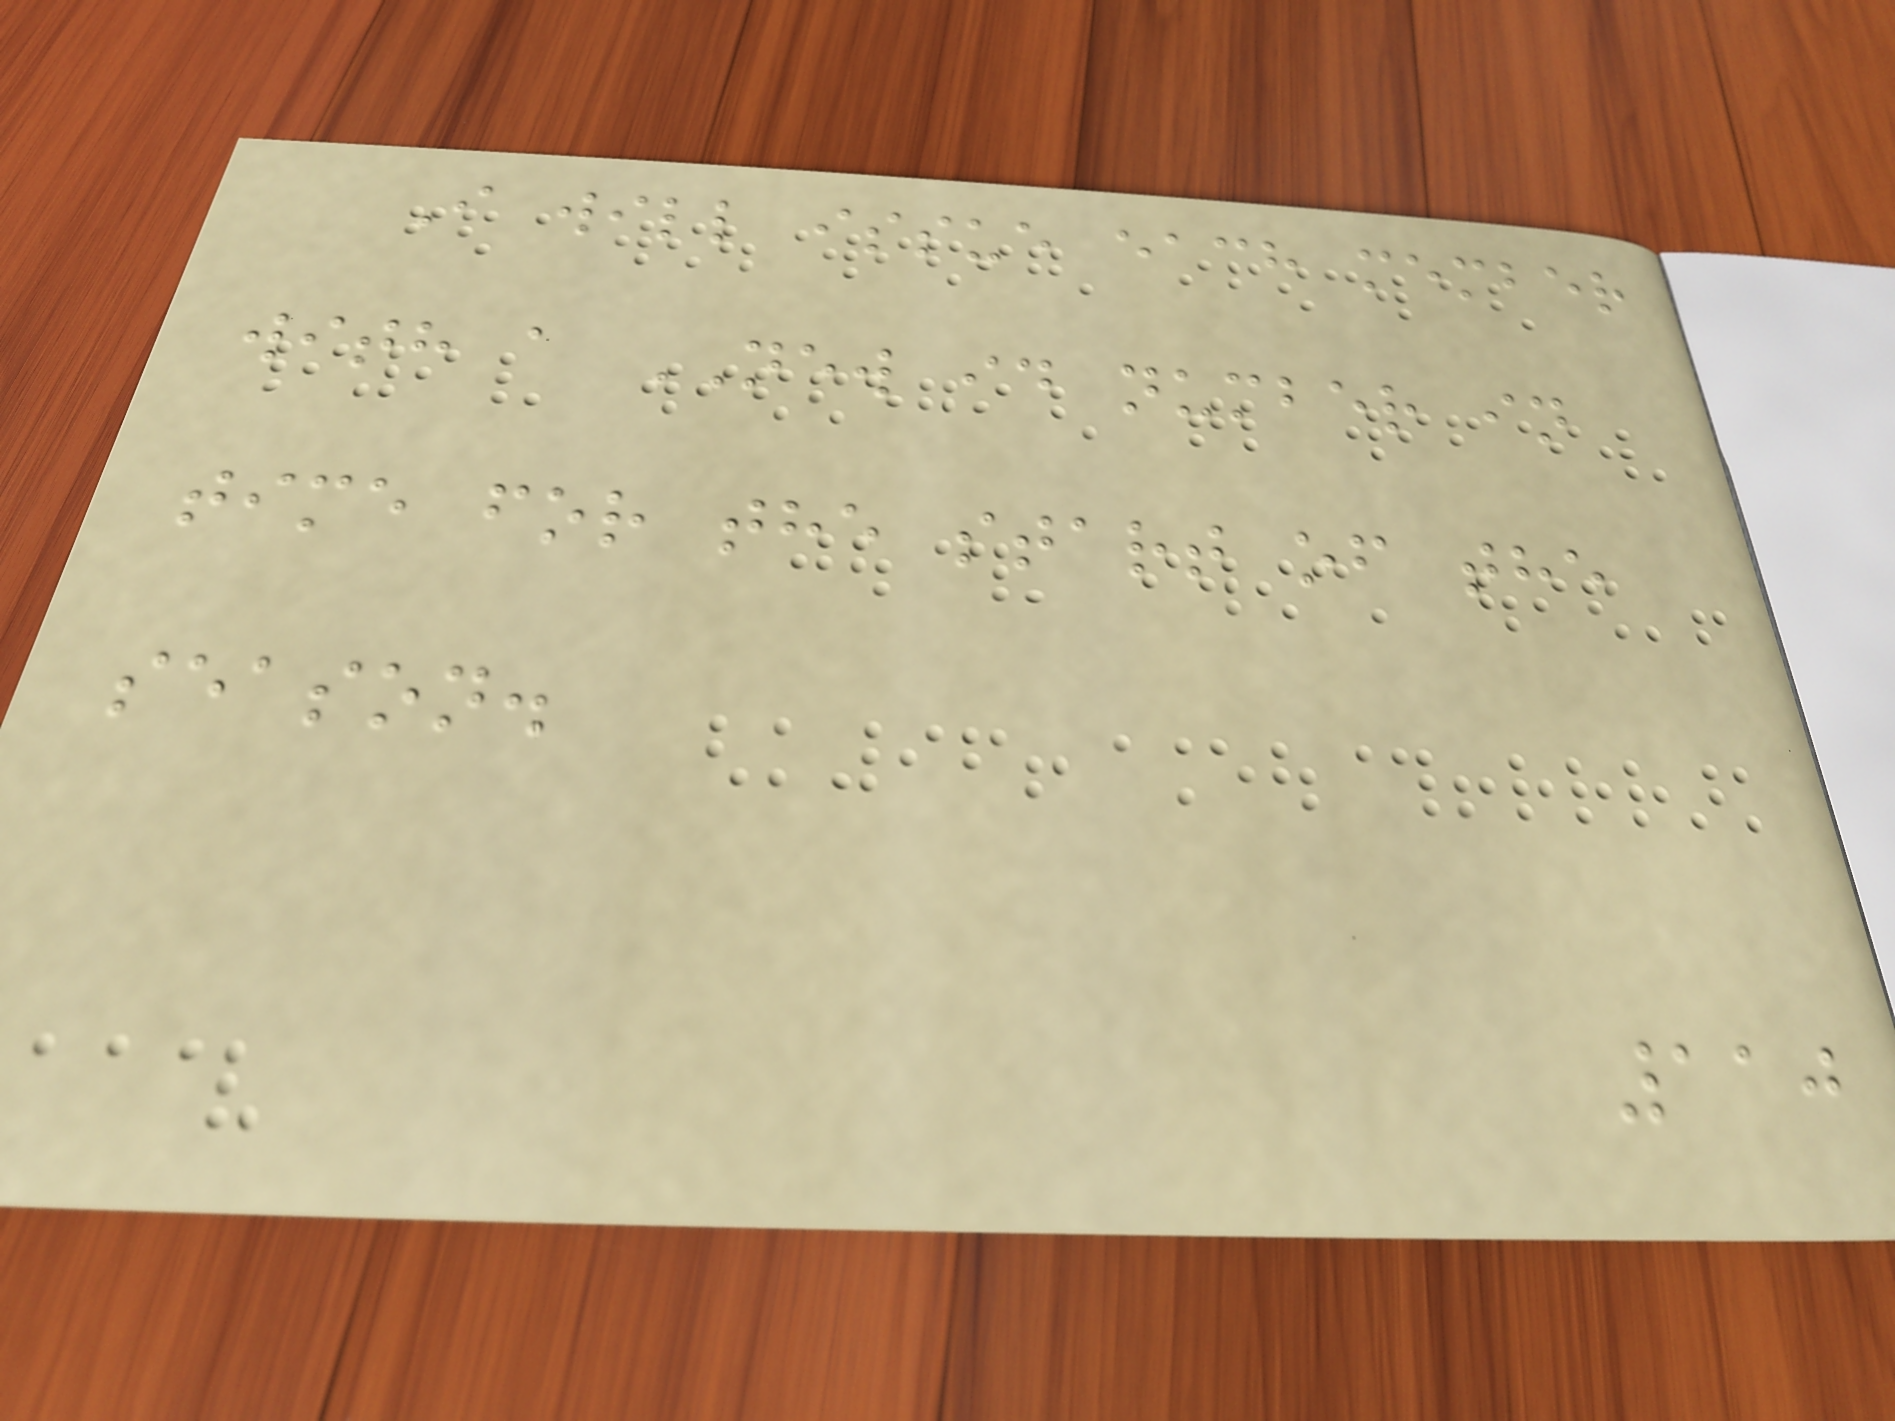I will issue each member
with a NEW id number in
time for the start of the
season.
110
